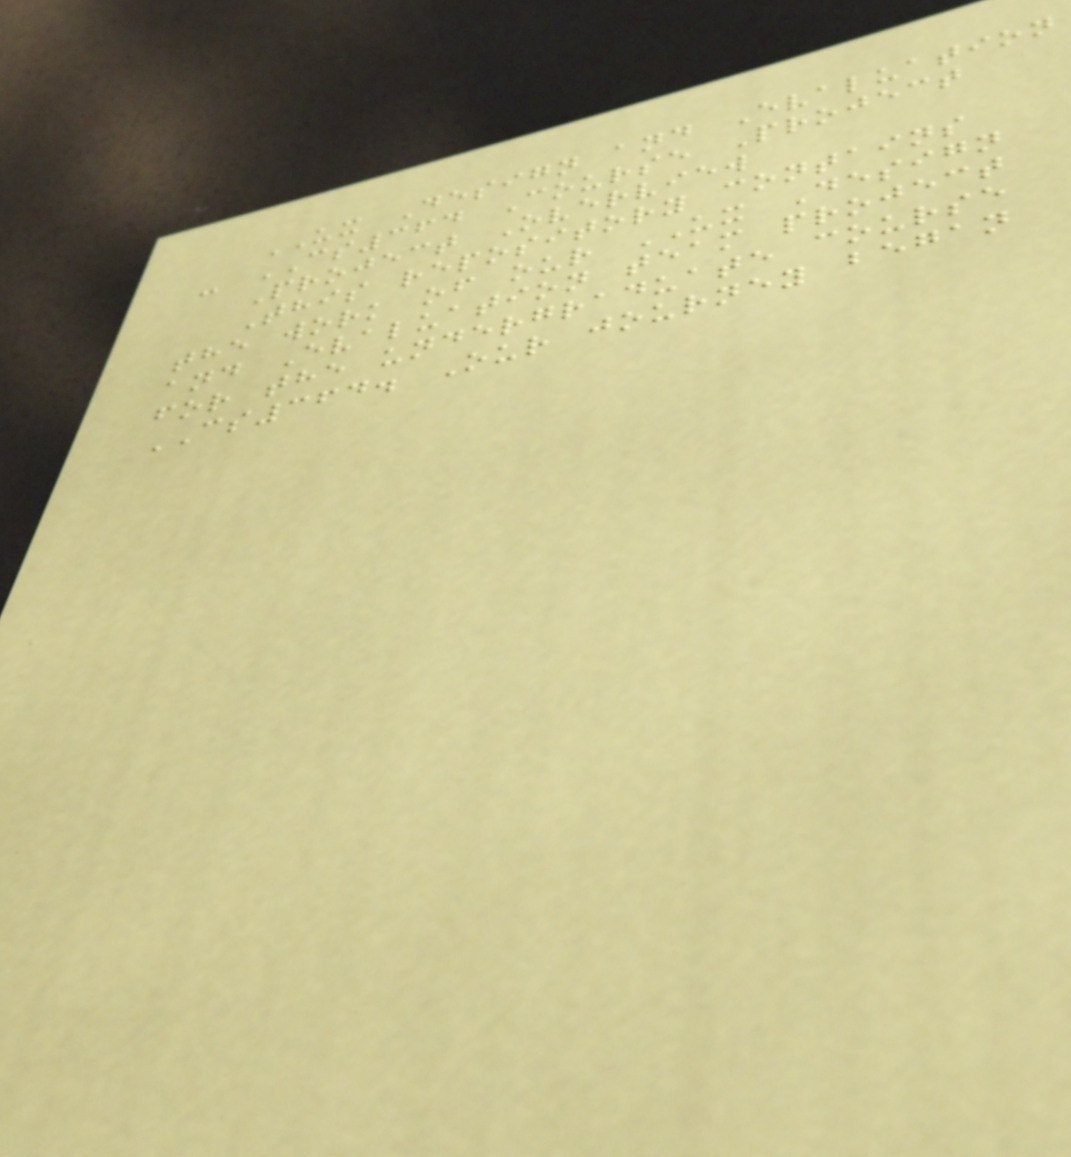UX Design and Evaluation
- CS364 Course Project
Project Overview
This repository contains
the work of our UX Design
and Evaluation team project
for the undergraduate course
CS364. Our journey began
